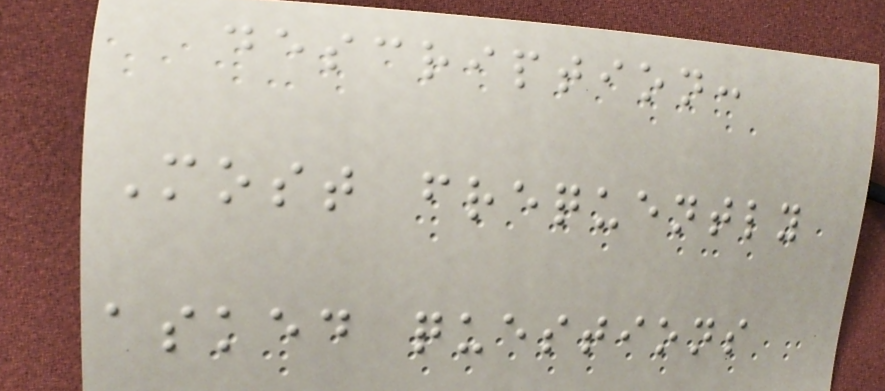description:
Most frequently
asked questions
